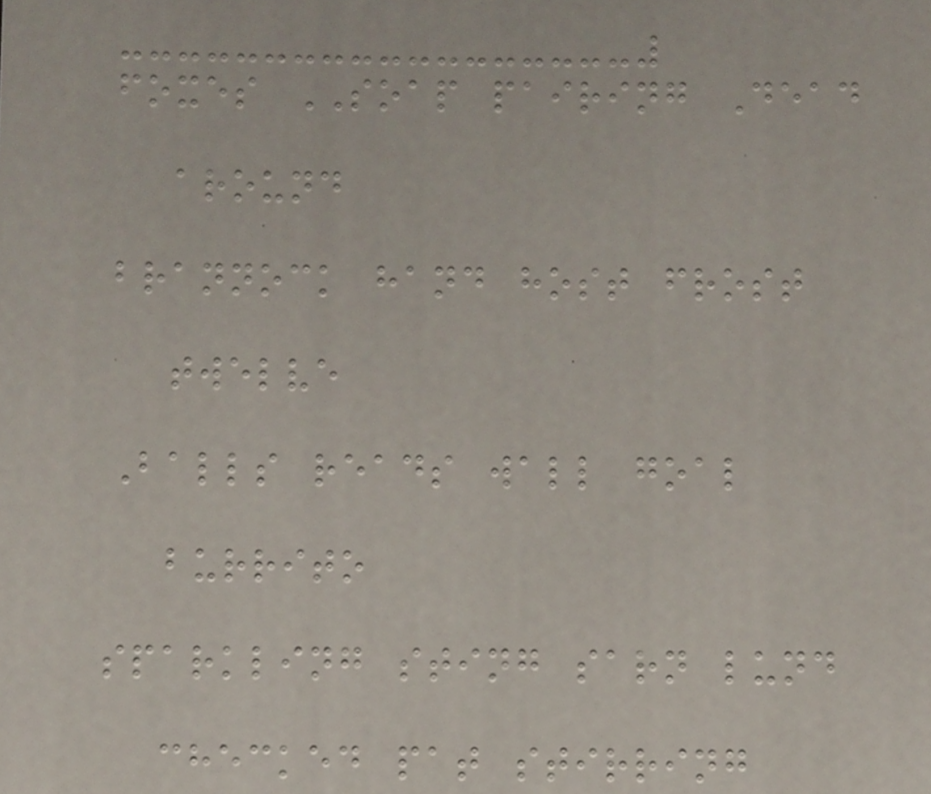foxes SOAP pairing Dead
around
brannock hand host frost
twelve
Balls reads wall goal
burrito
sparkling sting sarn lund
checked pat stirring
